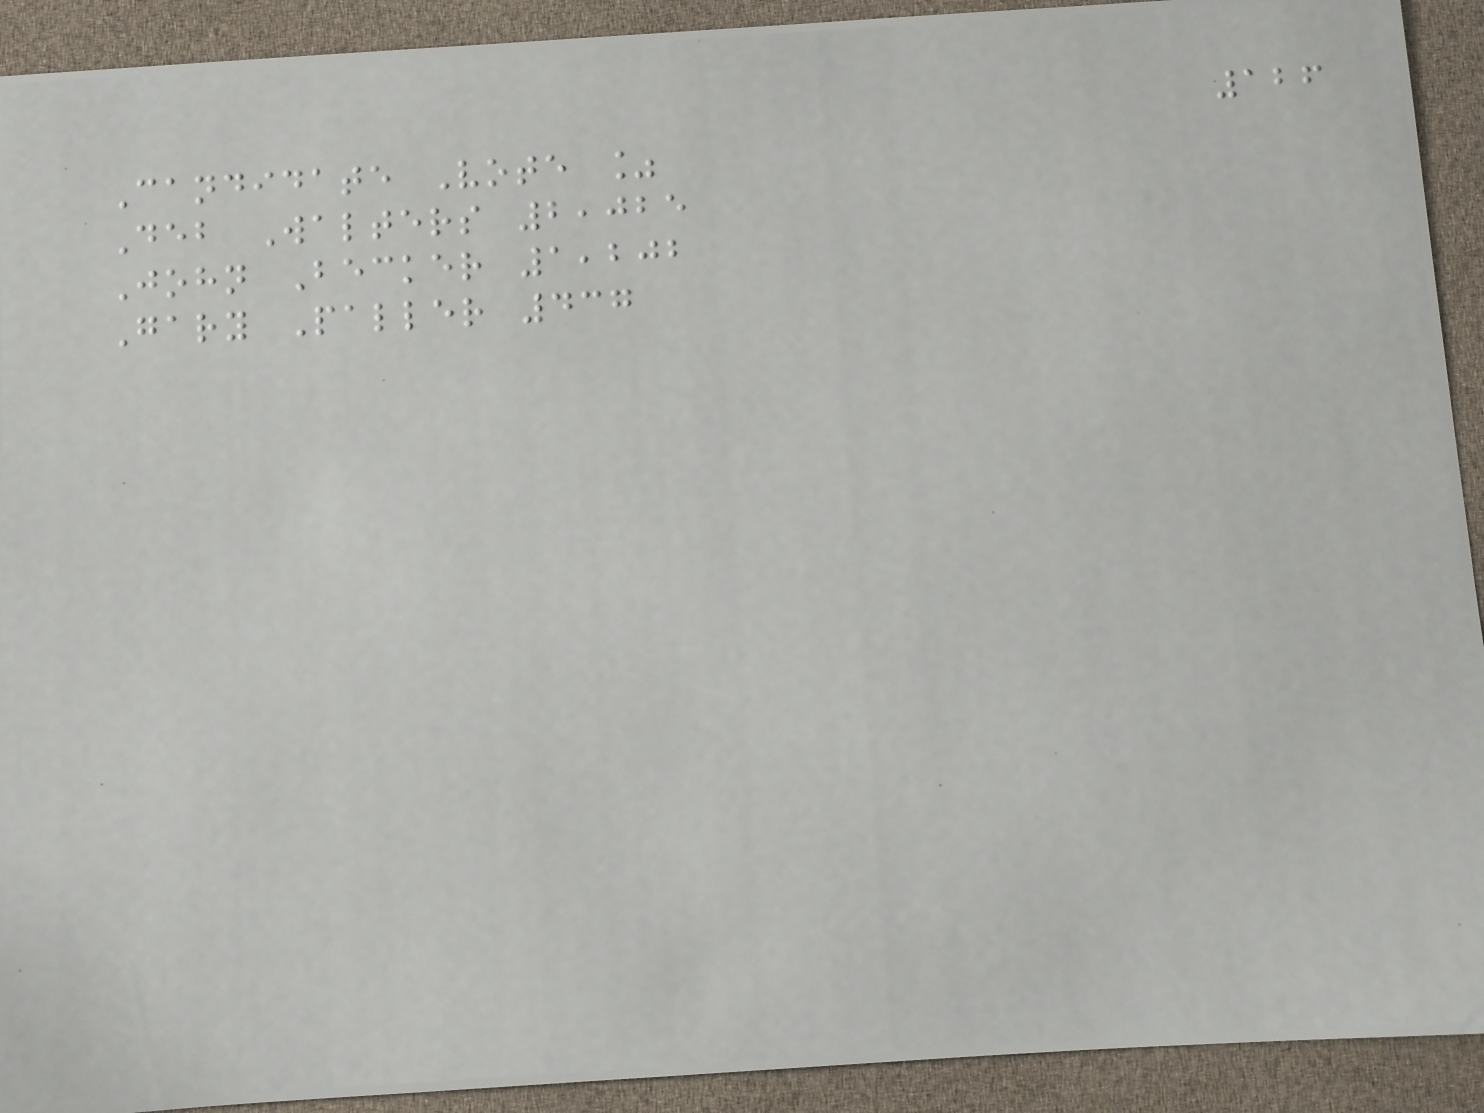126
Candidate Vote %
Deb Walters 2,025
John Becker 1,202
Gary Paller 437
